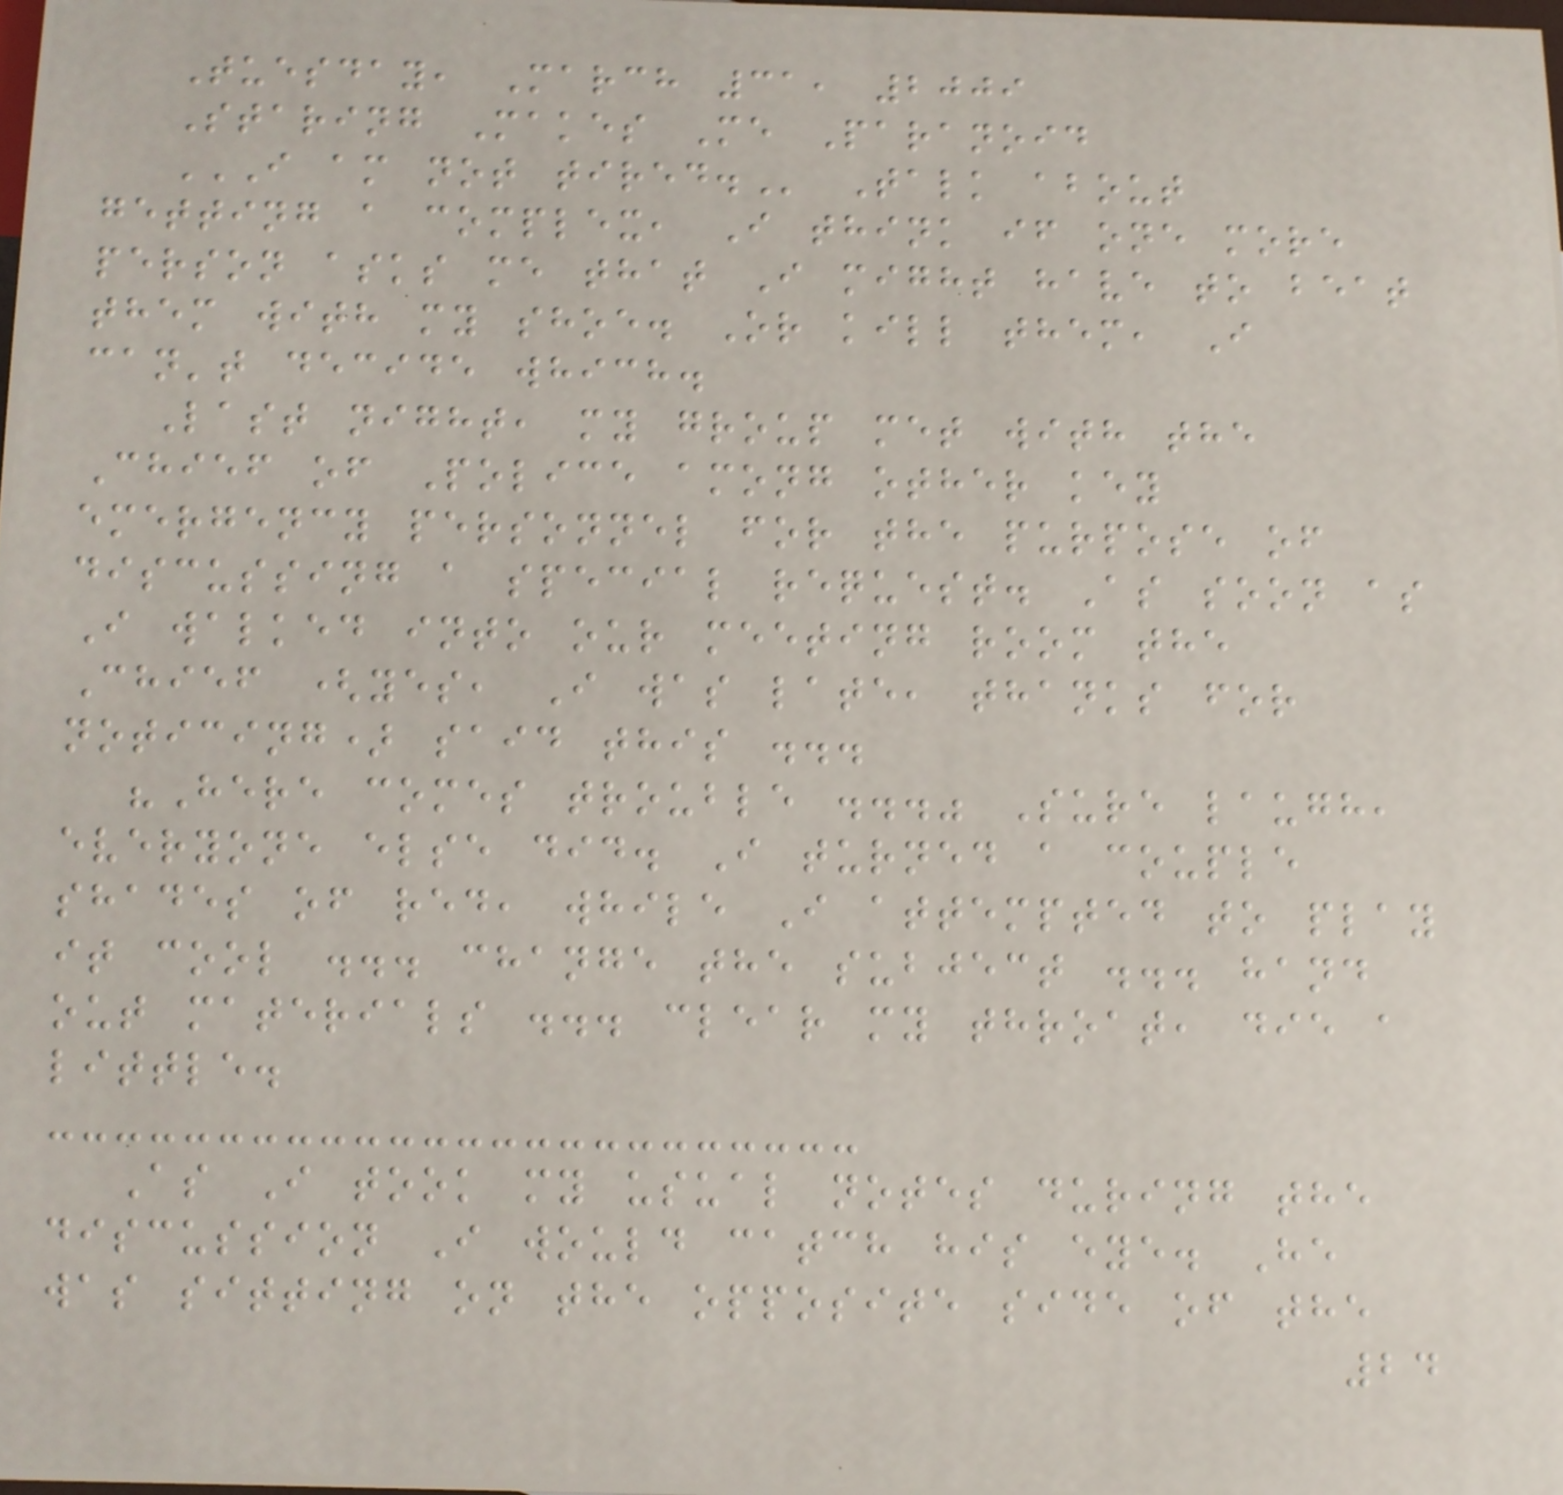Tuesday, March 31, 2009
Staring Makes Me Paranoid
I AM NOT TIRED. Talk about
getting a complex, I think if one more
person asks me that I might have to beat
them with my shoe. Or kill them, I
can't decide which.
Last night, my group met with the
Chief of Police among other key
emergency personnel for the purpose of
discussing a special request. As soon as
I walked into our meeting room the
Chief (yes, I was late, thanks for
noticing) said this ...
"Here comes trouble ..." Sure laugh,
everyone else did. I turned a couple
shades of red, while I attempted to play
it cool ... change the subject ... hand
out materials ... clear my throat, die a
little.
As I took my usual notes during the
discussion I would catch his eye. He
was sitting on the opposite side of the
24
